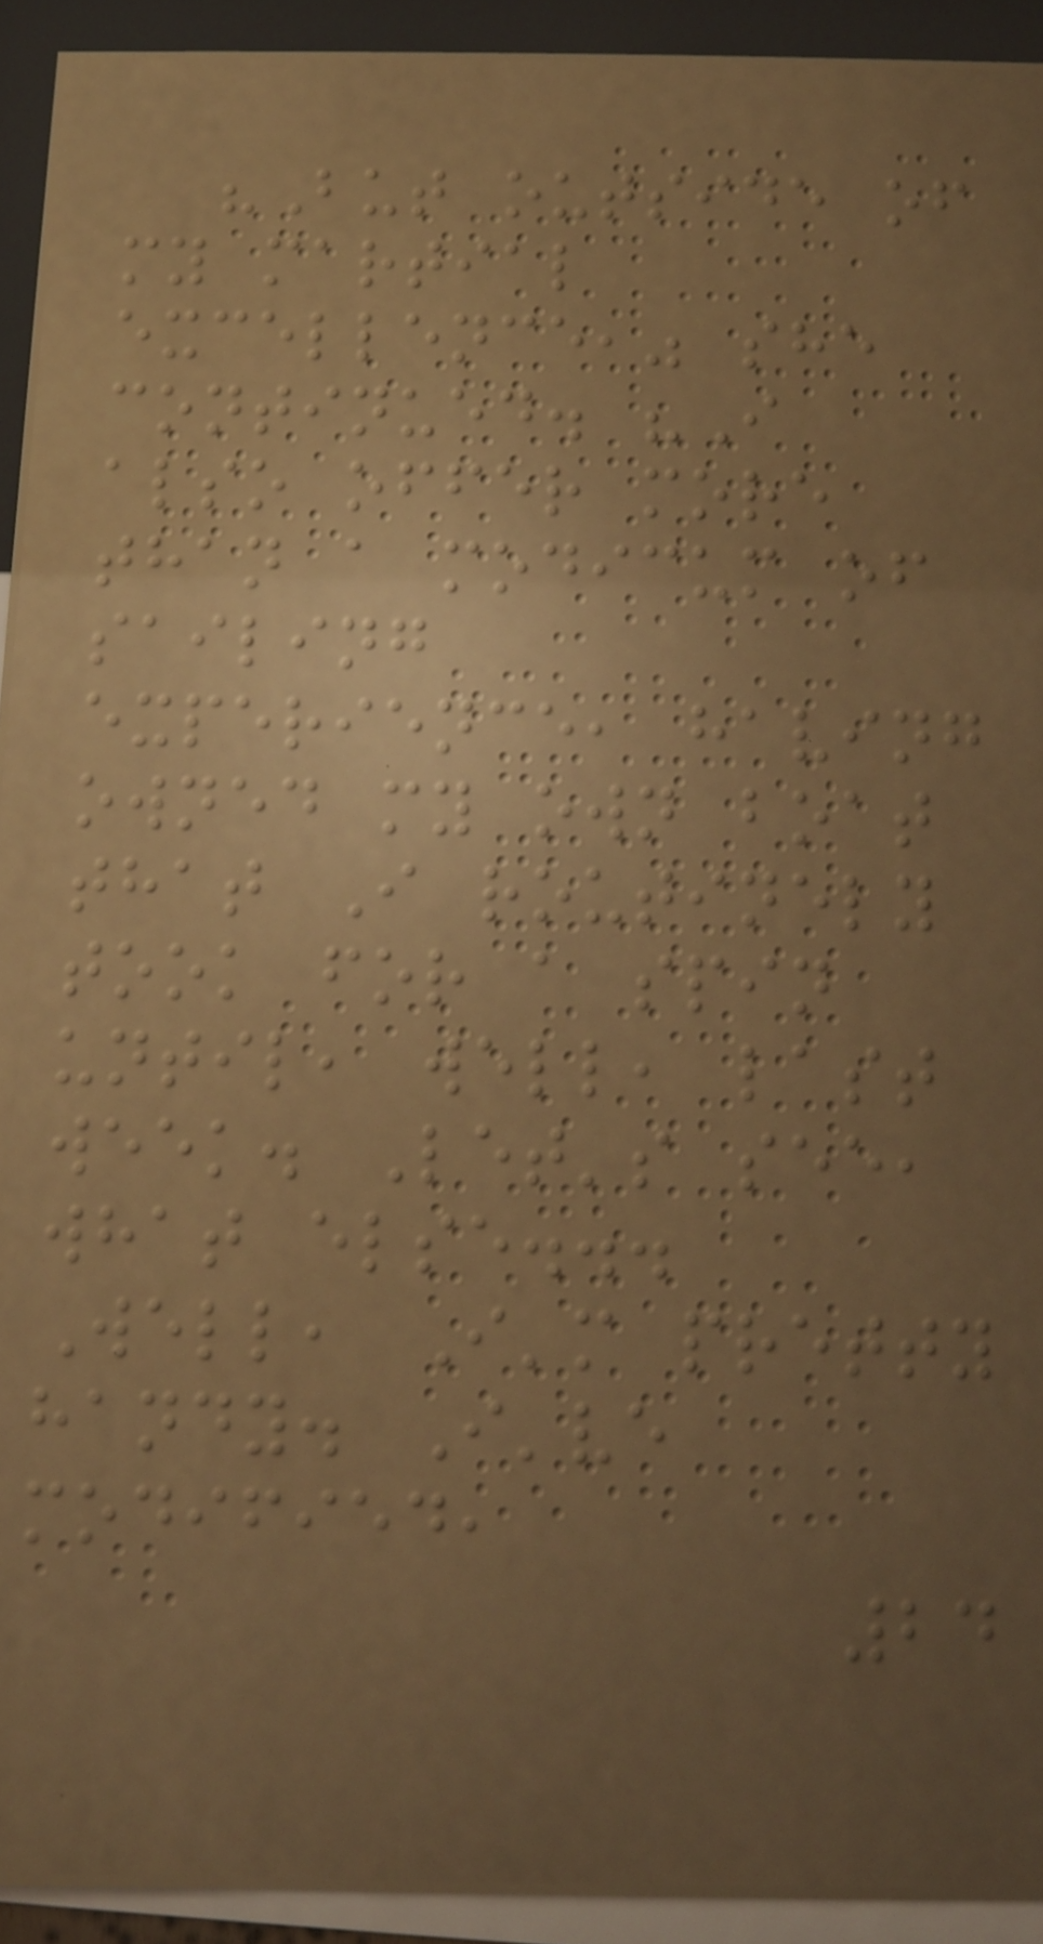"But outside of
my martial
excellence," she
continued. "I
also offer more
than a modicum of
sailing
experience, having
owned my own boat
that I routinely
took for a spin
until, well, last
week. Let's see,
what else...
Well, I'm pretty
handy. I've
modified,
24
